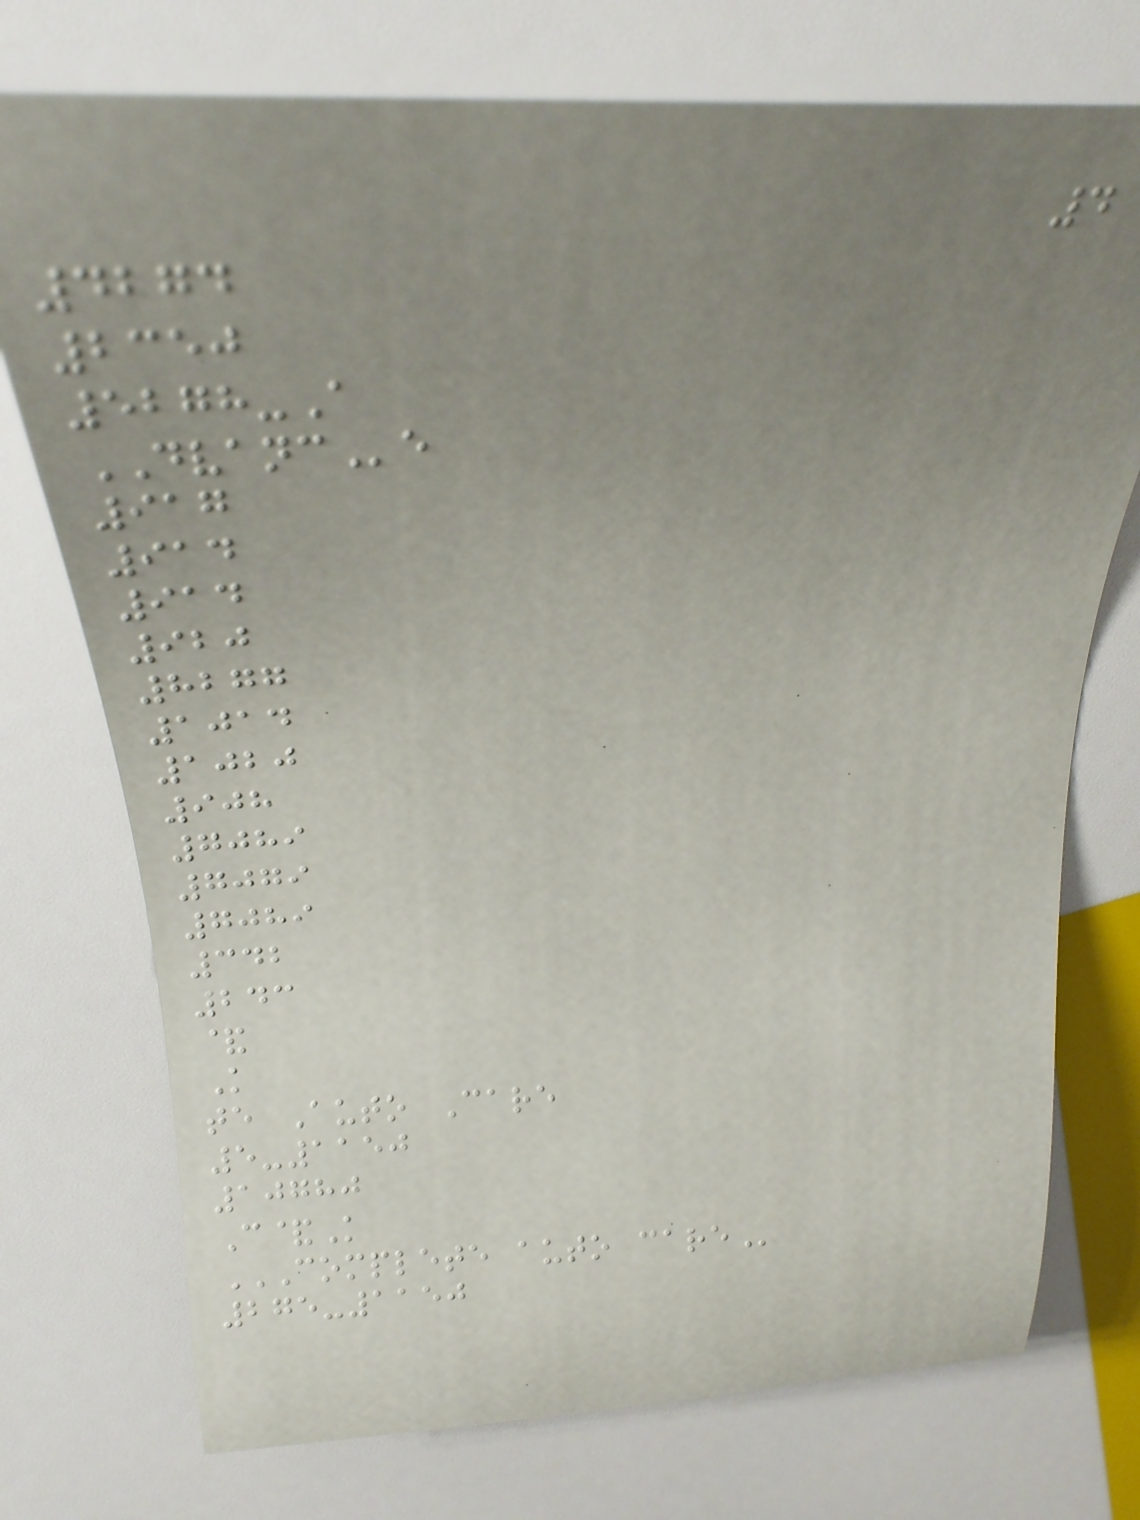4
4274
2350
5278-A
DVANCe
917
914
914
920
8277
1014
1020
908
7089
7079
7089
342
243
&
K
te Auto Care
5-1150
10780
C&K
COMPLETE AUTO CARE
275-1150
